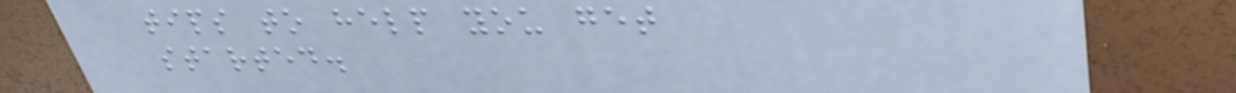tips to help you get
started.
